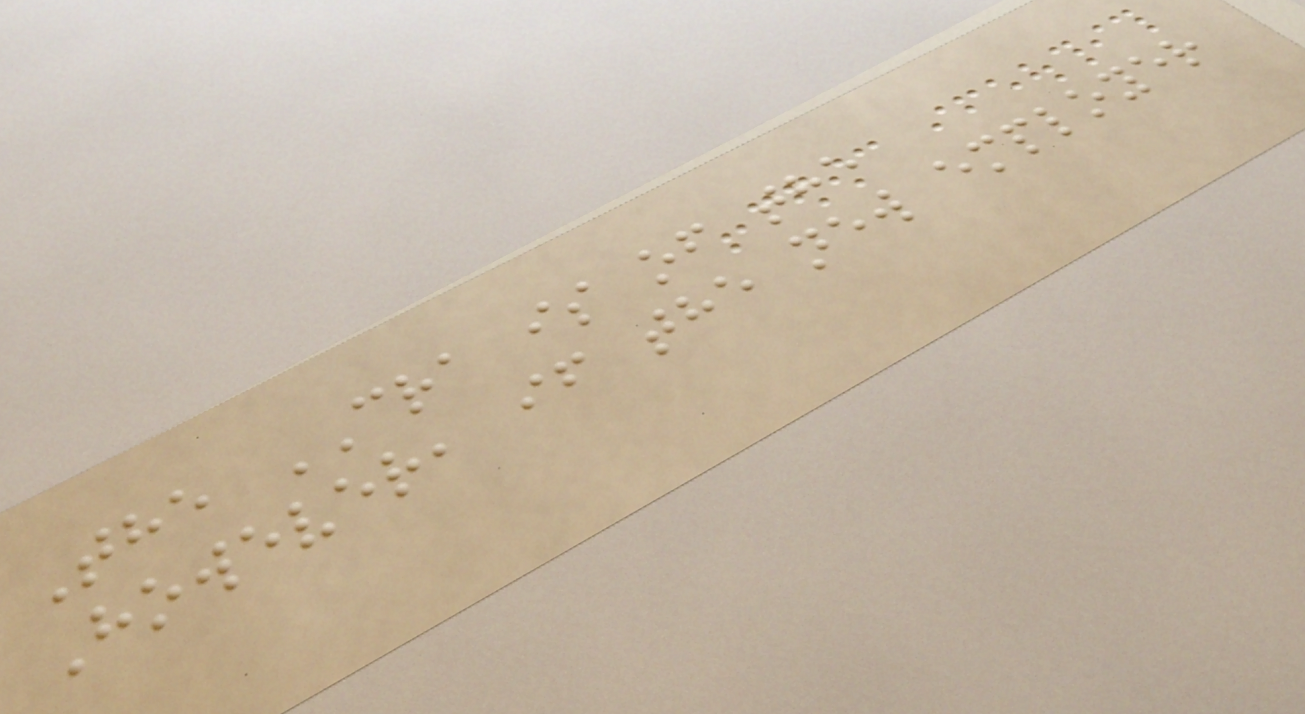The CRA is of the
However, if the new employer
